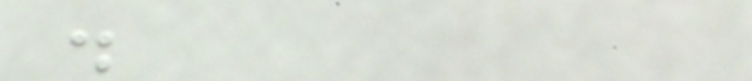.
